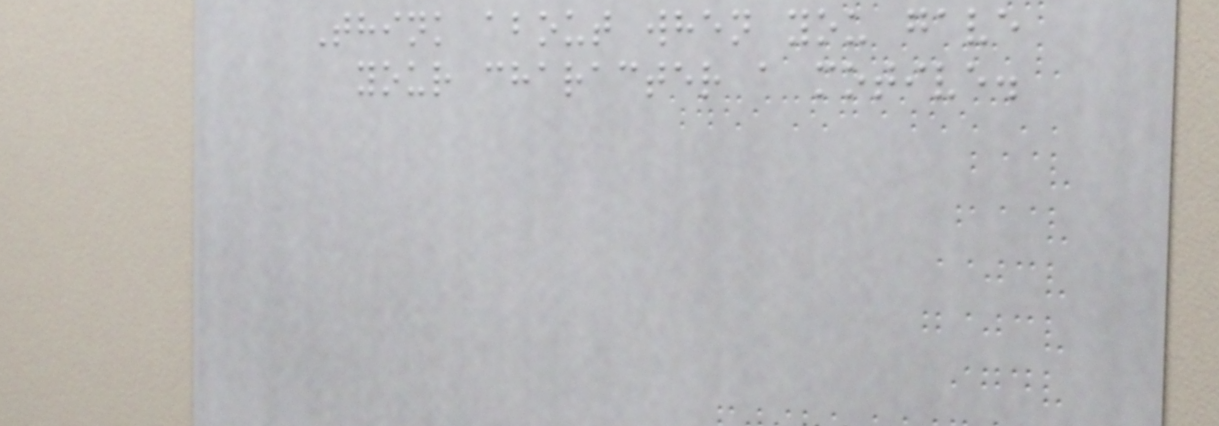Think about when you gave
your character a motive.
